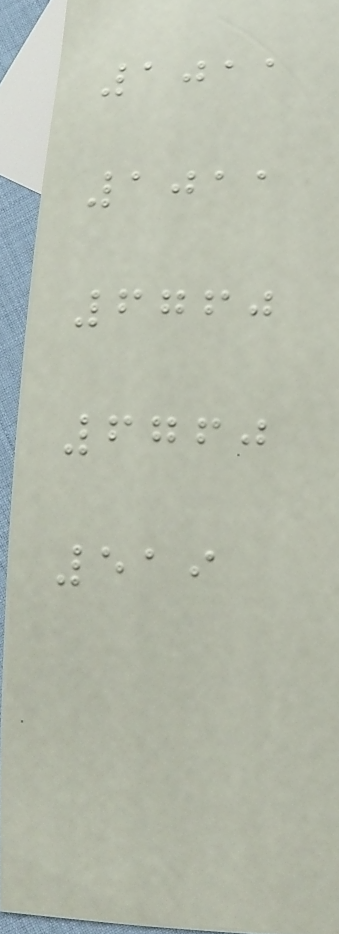1011
1011
6760
6760
519
